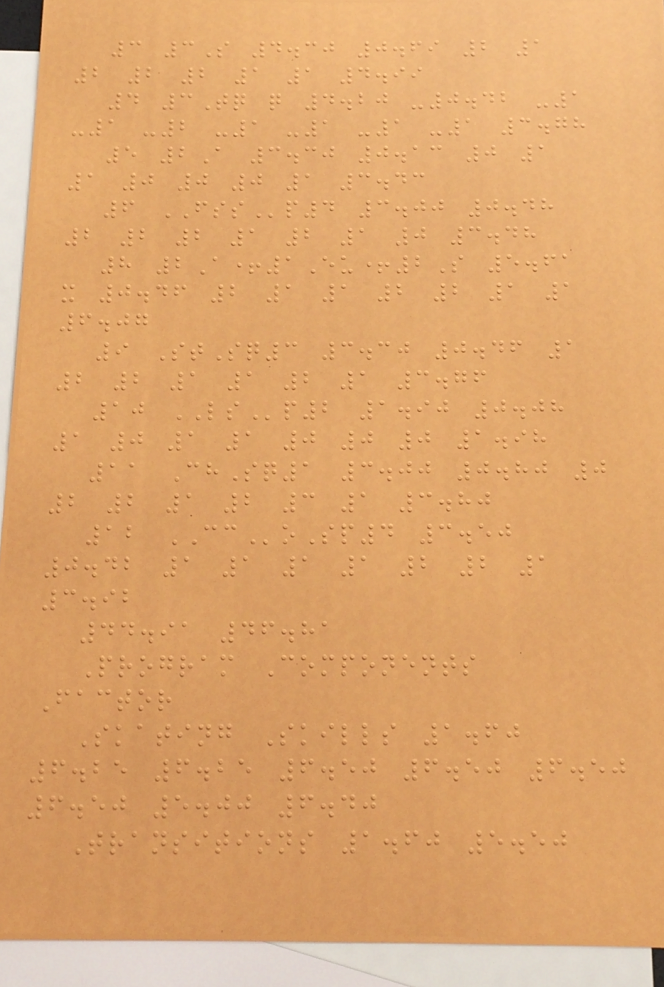3 3S 4.30 0.69 2 1
2 2 2 1 1 4.99
4 3Tq q 4.20 -0.42 -1
-1 -2 -1 -1 -1 -1 3.78
5 2A 3.30 0.13 0 1
1 0 0 0 1 3.43
6 FSSp4 3.00 0.48
2 2 2 1 2 1 0 3.48
8 2A+1Eu+2S 5.61
x 0.46 2 1 1 2 2 1 1
6.07
9 StSq3 3.30 0.46 1
2 2 1 1 2 1 3.76
10 LSp2 1.90 0.08
1 0 1 1 0 0 0 1.98
11 ChSq1 3.00 0.80 0
2 2 1 2 3 1 3.80
12 CCoSp4 3.50
0.42 1 1 1 1 2 2 1
3.92
44.91 46.81
Program Components
Factor
Skating Skills 1.60
6.25 6.25 6.50 6.50 6.50
6.50 5.00 6.40
Transitions 1.60 5.50
